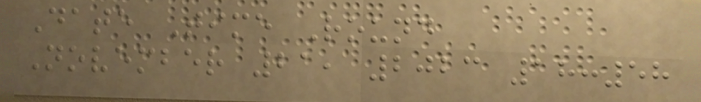Date Time Round
November 21, 2023 18:58
